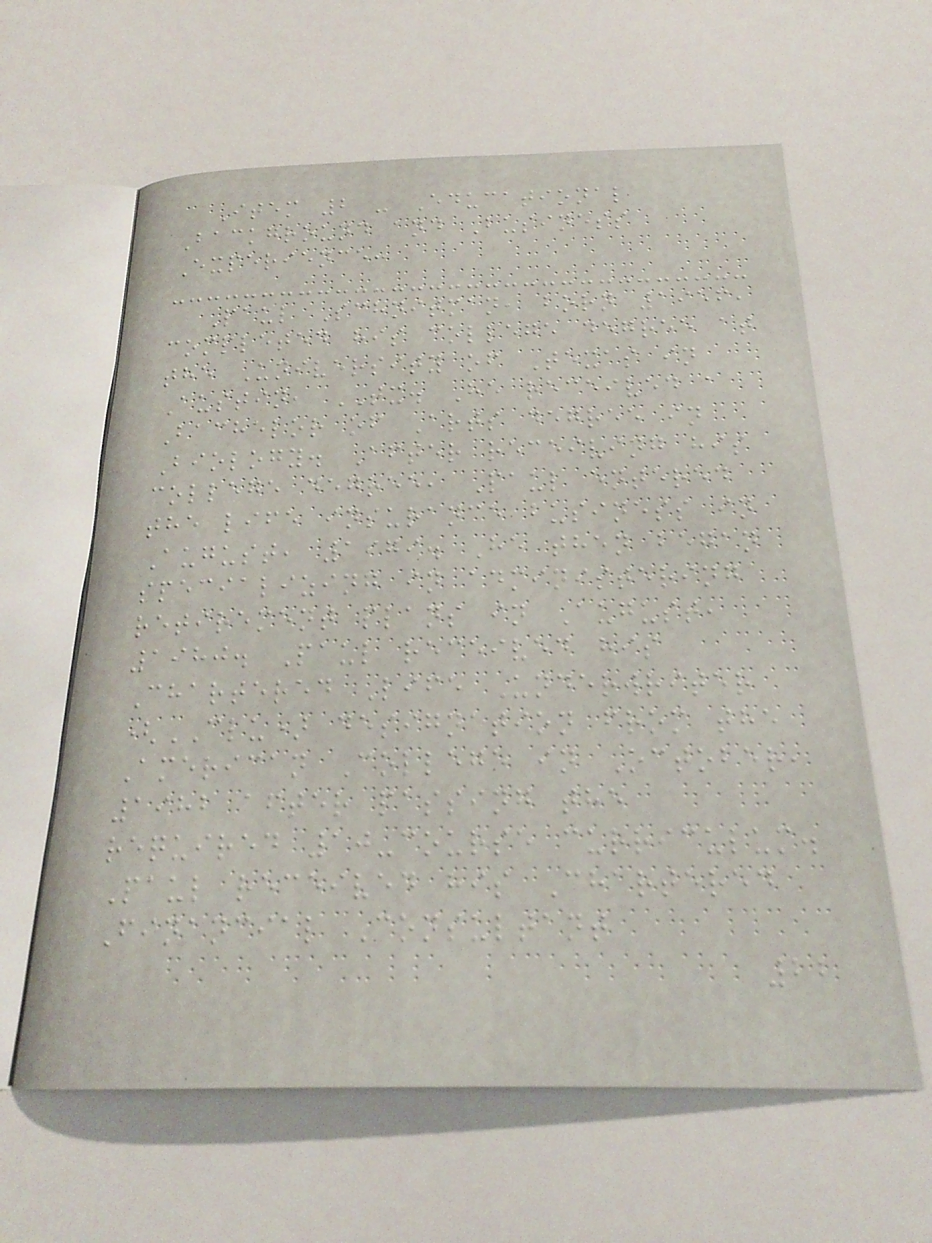Item 2 - Educational
Background and Business
Experience:
Paul Schnitman, born 1956,
completed his college degree at
the University of Texas in
Austin, TX. He received a
Bachelor of Arts degree in
Biology. After receiving his
college degree, Paul entered
the life insurance business in
August, 1979. He then began
specializing in administering
retirement plans in August,
1980. Paul received his
Chartered Life Underwriter
(CLU) designation from the
American College in October,
1982 after passing the
required 10-course curriculum.
Paul received his Chartered
Financial Consultant
22
